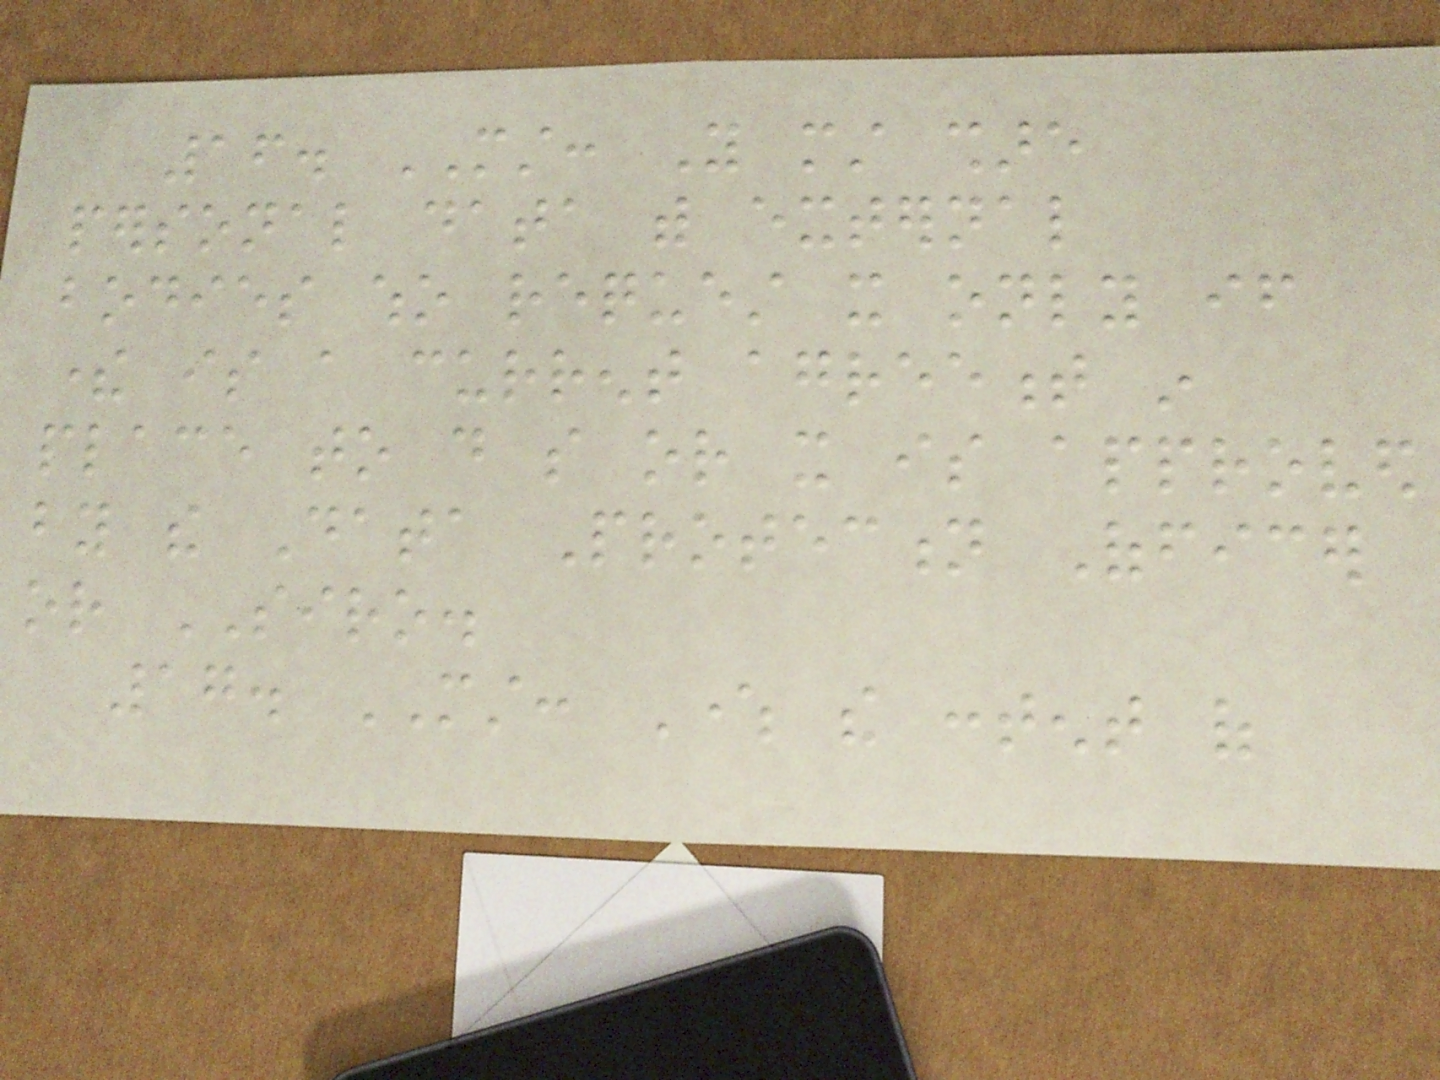16. MUST: You must share
personal data with external
bodies who request it only if
there is a current agreement in
place to do so or it is approved
by the Data Protection Officer
or SIRO.
17. MUST: Where the content of
